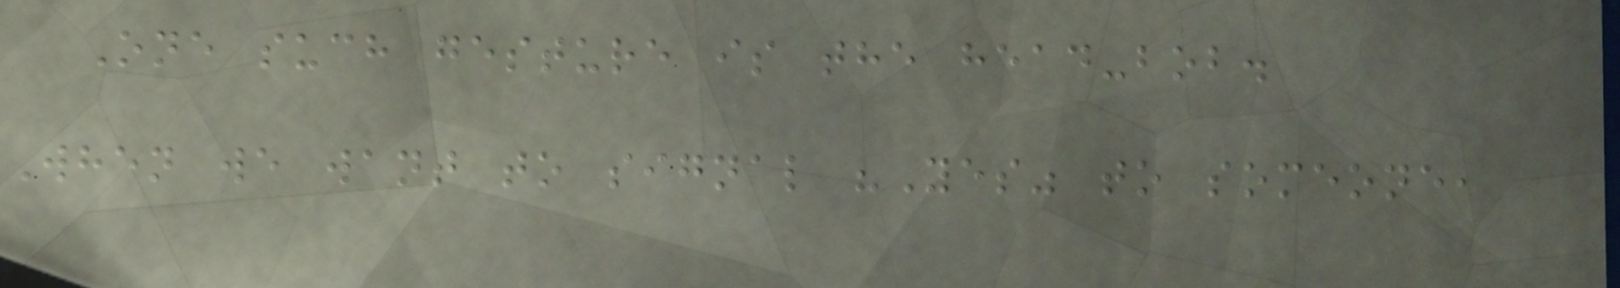One such gesture is the head-bob.
When we want to signal "Yes" to someone,
